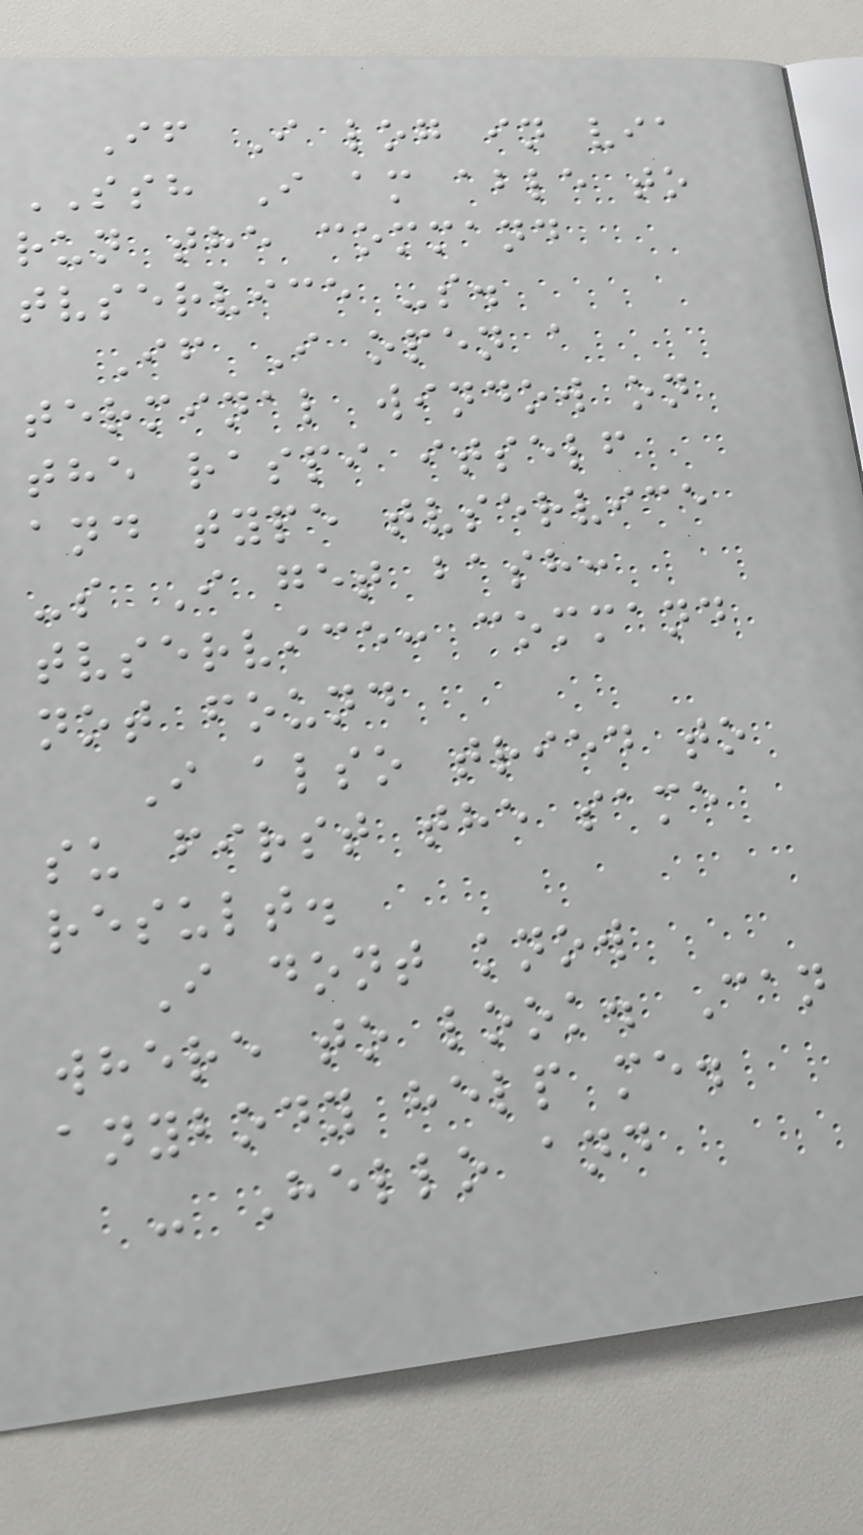If I log in via
SSH I am able to
run the command
tvservice -s.
If I open a
terminal window on
the raspi itself
and type tvservice
-s I get bash:
tvservice: command
not found
I also tried to
su first the same
result.
I dont know
where to look. Can
anybody help me.
- Hello and
